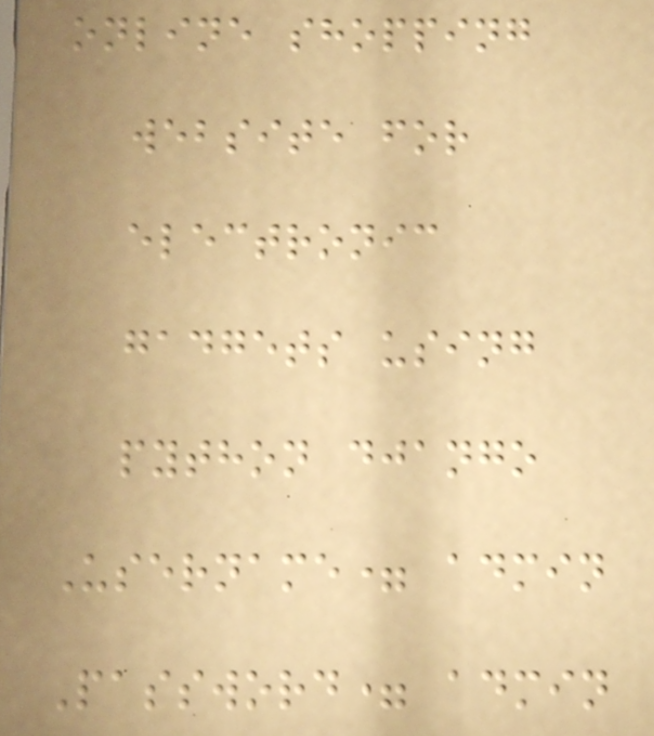online shopping
website for
electronic
gadgets using
python django
Username= admin
Password= admin
